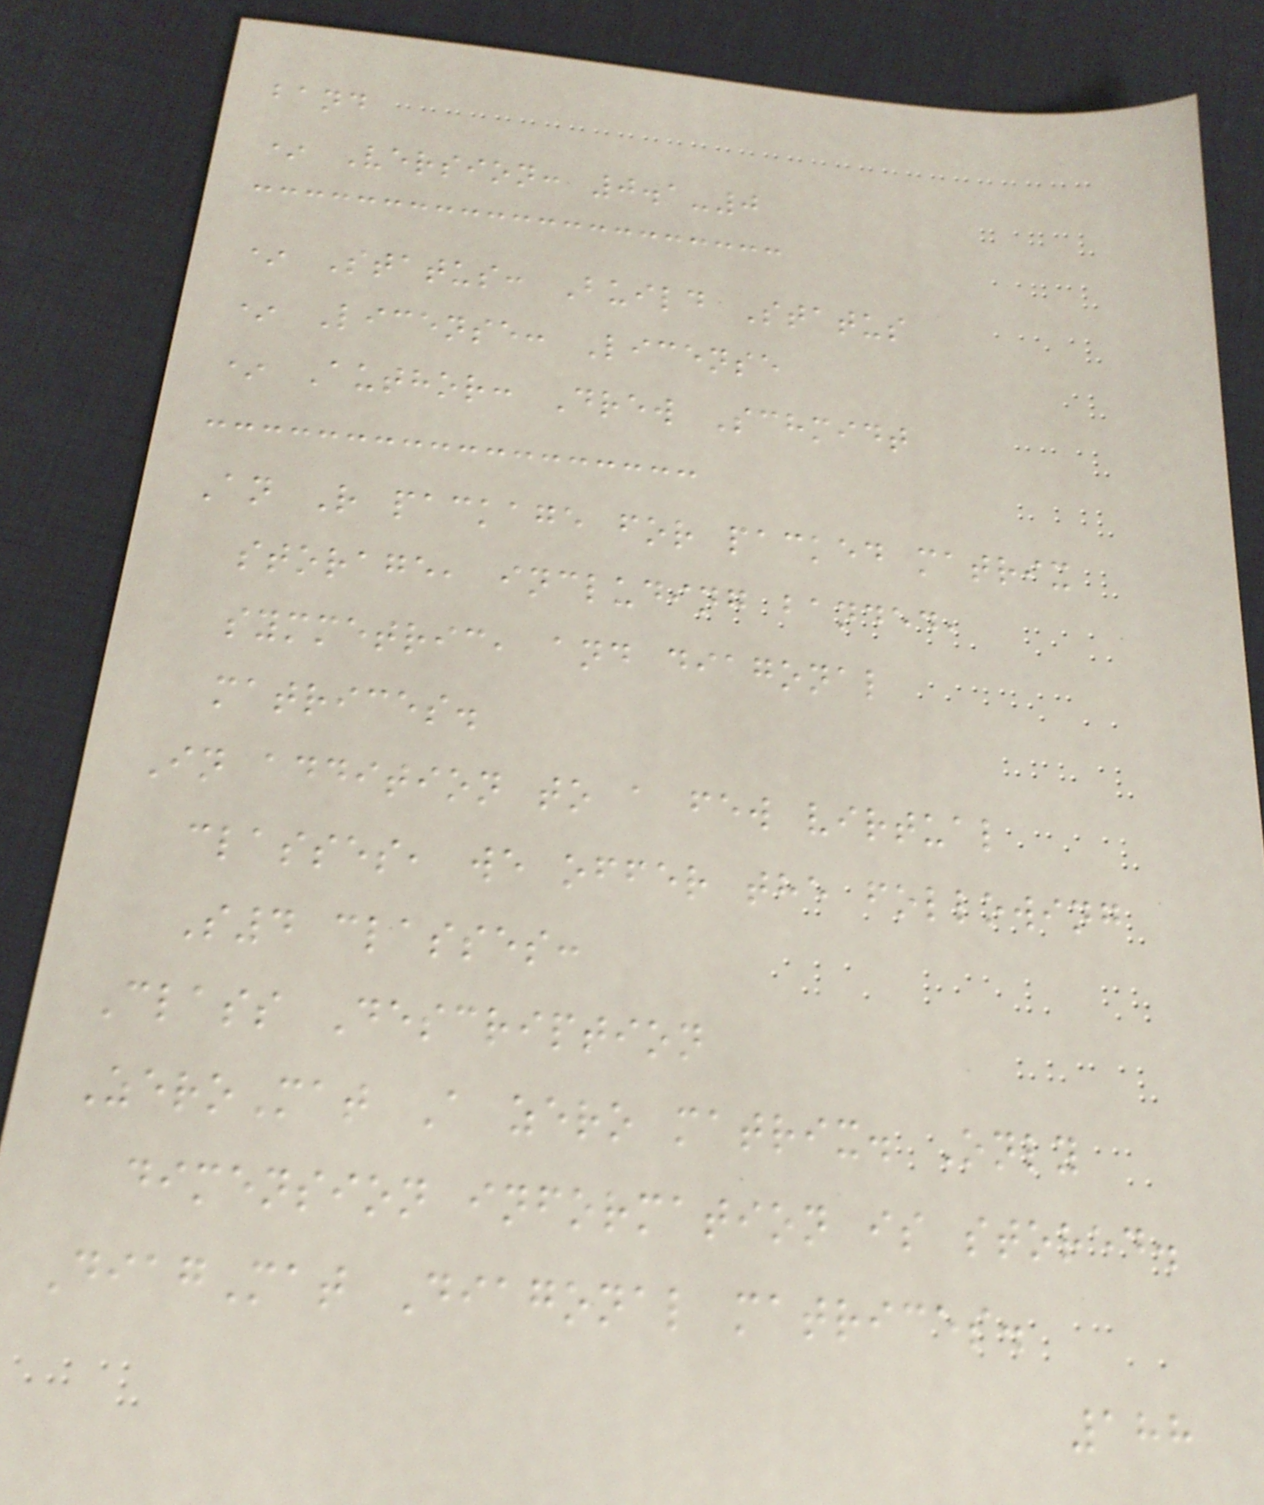band
* Version: 0.1-0
* Status: Build Status
* License: License
* Author: Drew Schmidt
An R package for packed matrix
storage, including banded,
symmetric, and diagonal
matrices.
In addition to a few virtual
classes, we offer the following
S4 classes:
Class Description
ZeroMat A zero matrix. Only
dimension information is stored.
DiagMat Diagonal matrices.
188
